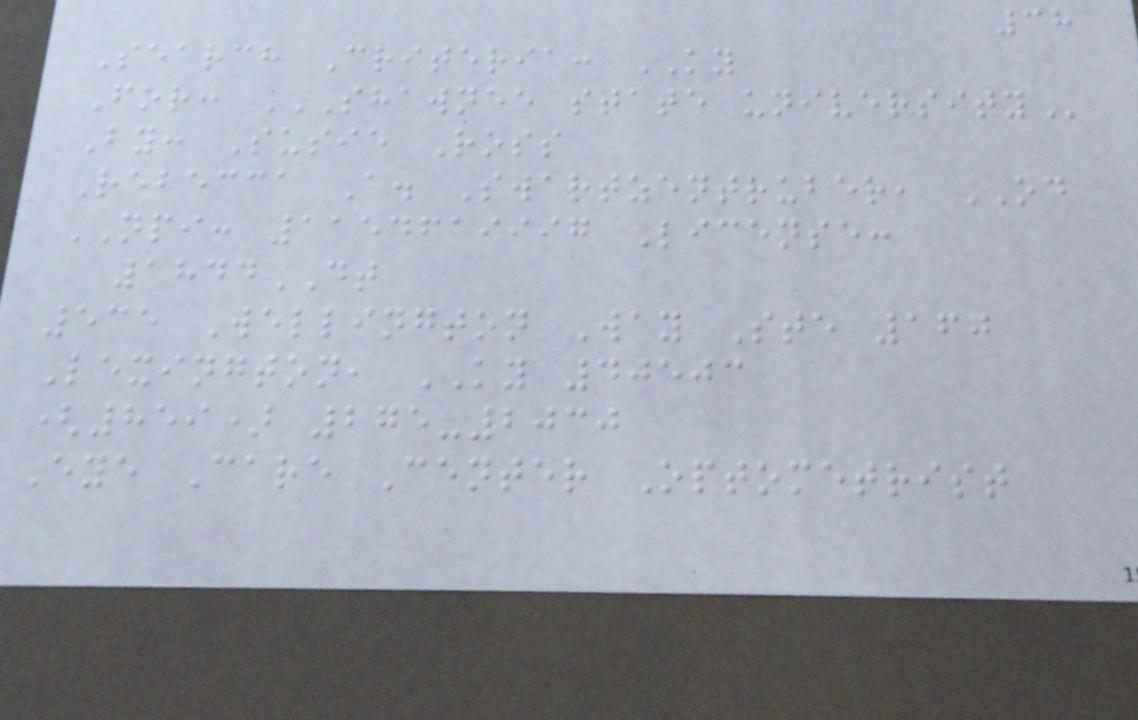38
Search Criteria: KY
For: SHAWNEE STATE UNIVERSITY
By: Susie Ross
Rebecca A. Swartzentruber, OD
NPI: 1154619997 License:
1844DT
535 Wellington Way Ste 160
Lexington, KY 40503
(859) 275-2030
Eye Care Center Optometrist
